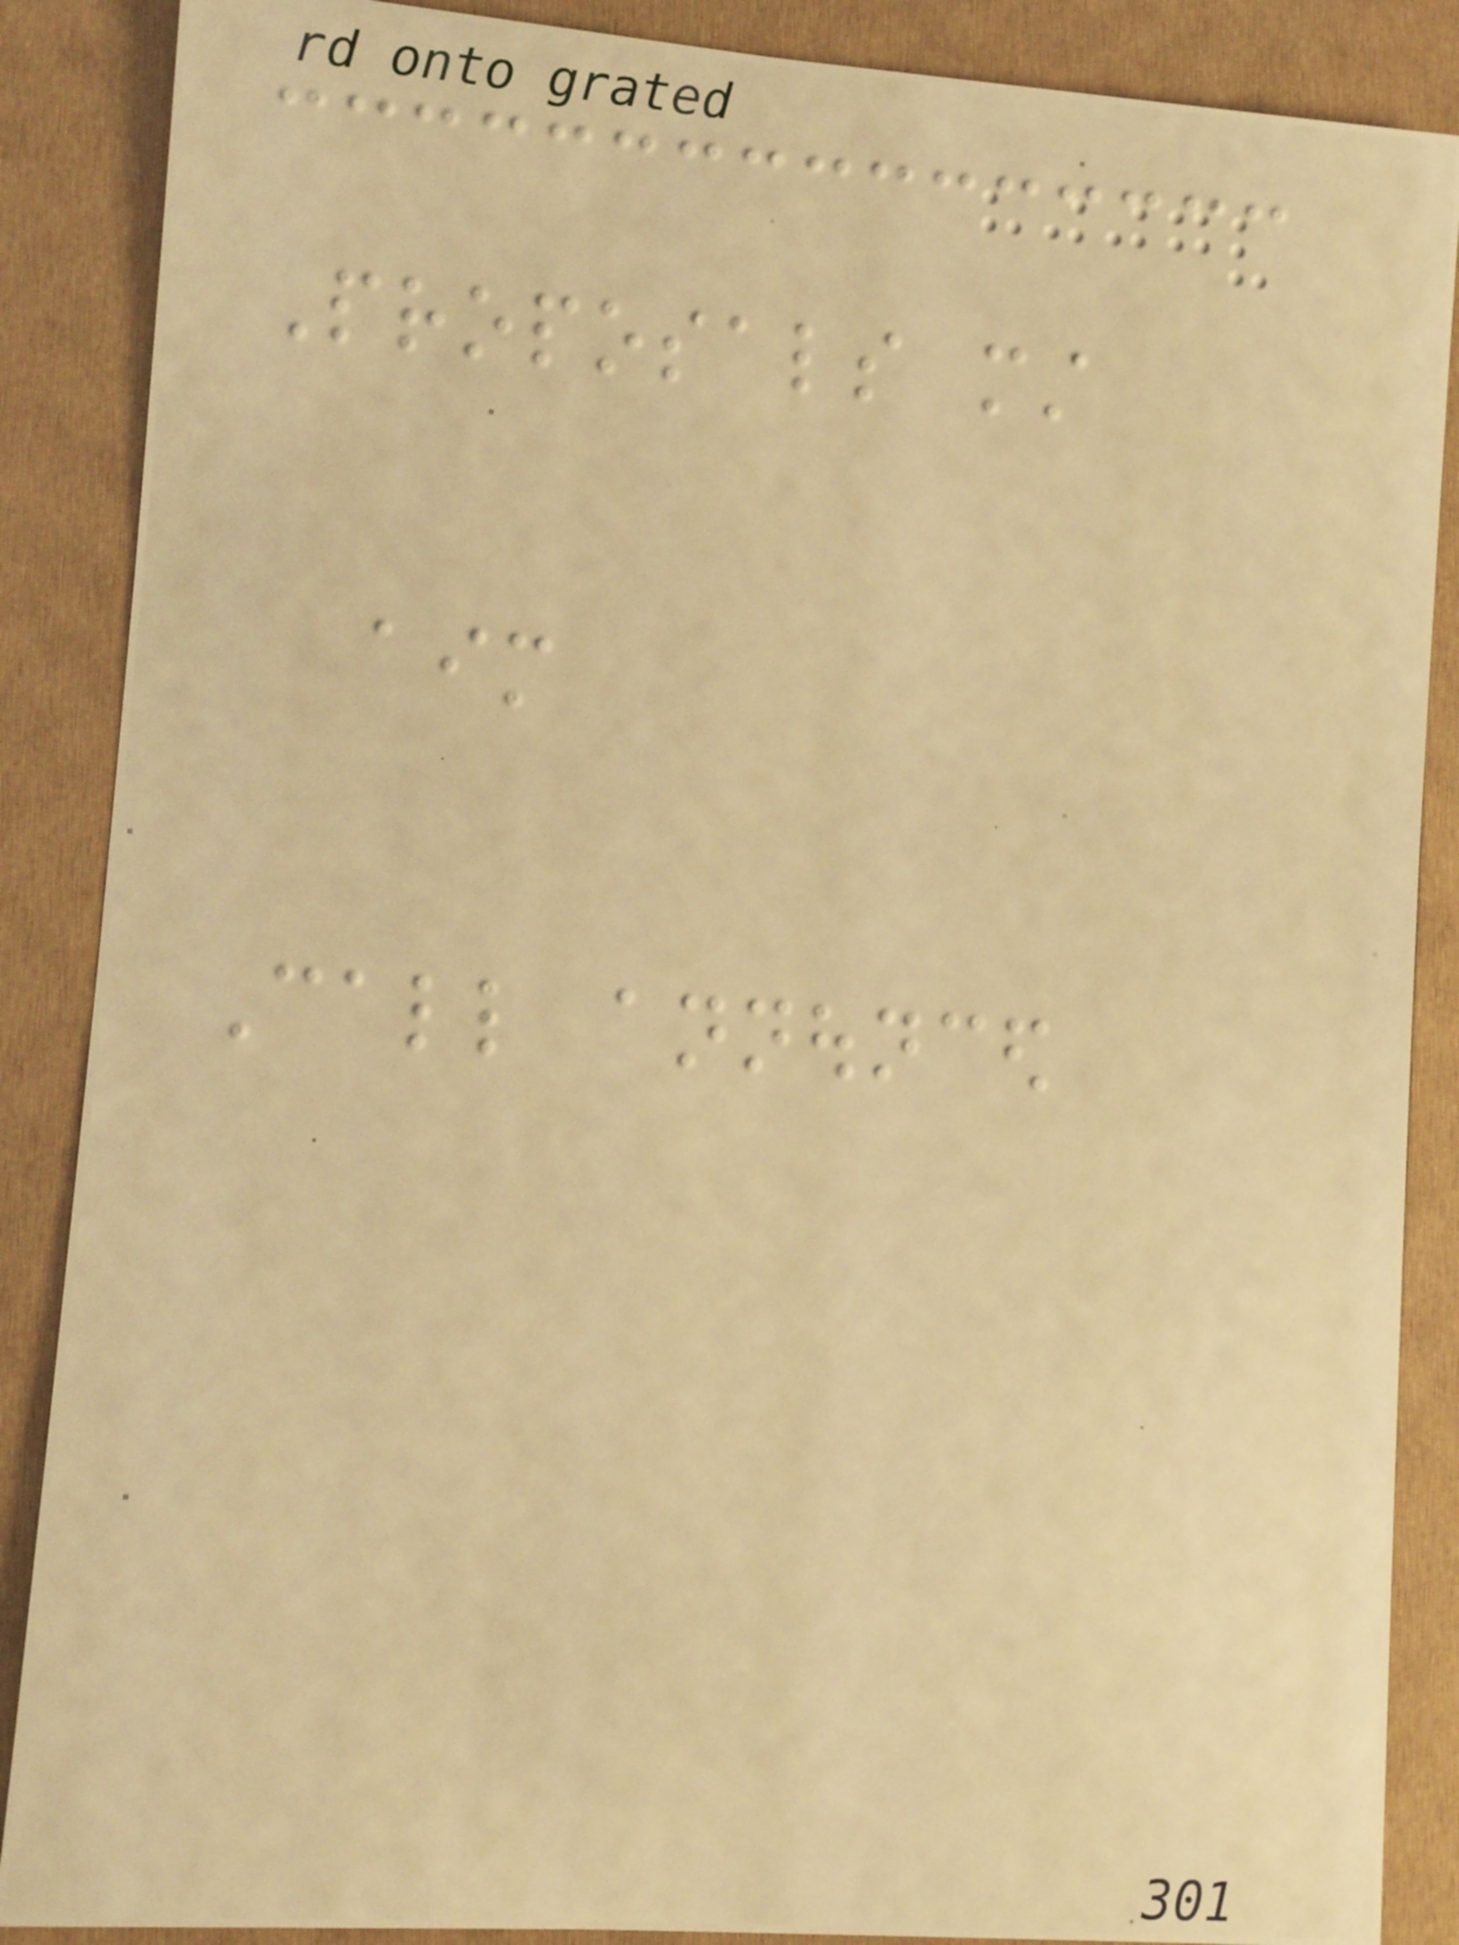Proposals must
aim
Call announced
